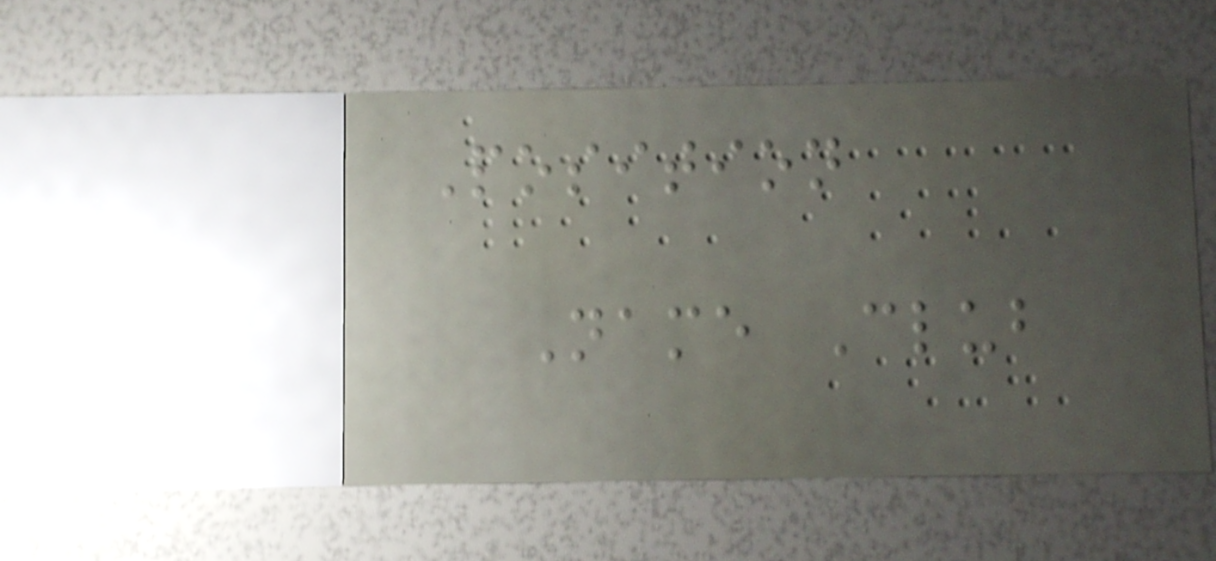Position
Name Club
